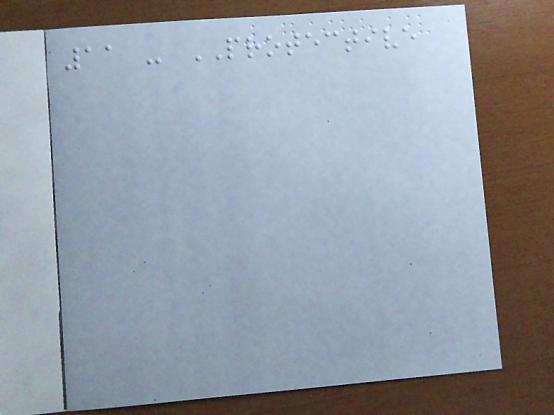11 - PROTECTIVE
